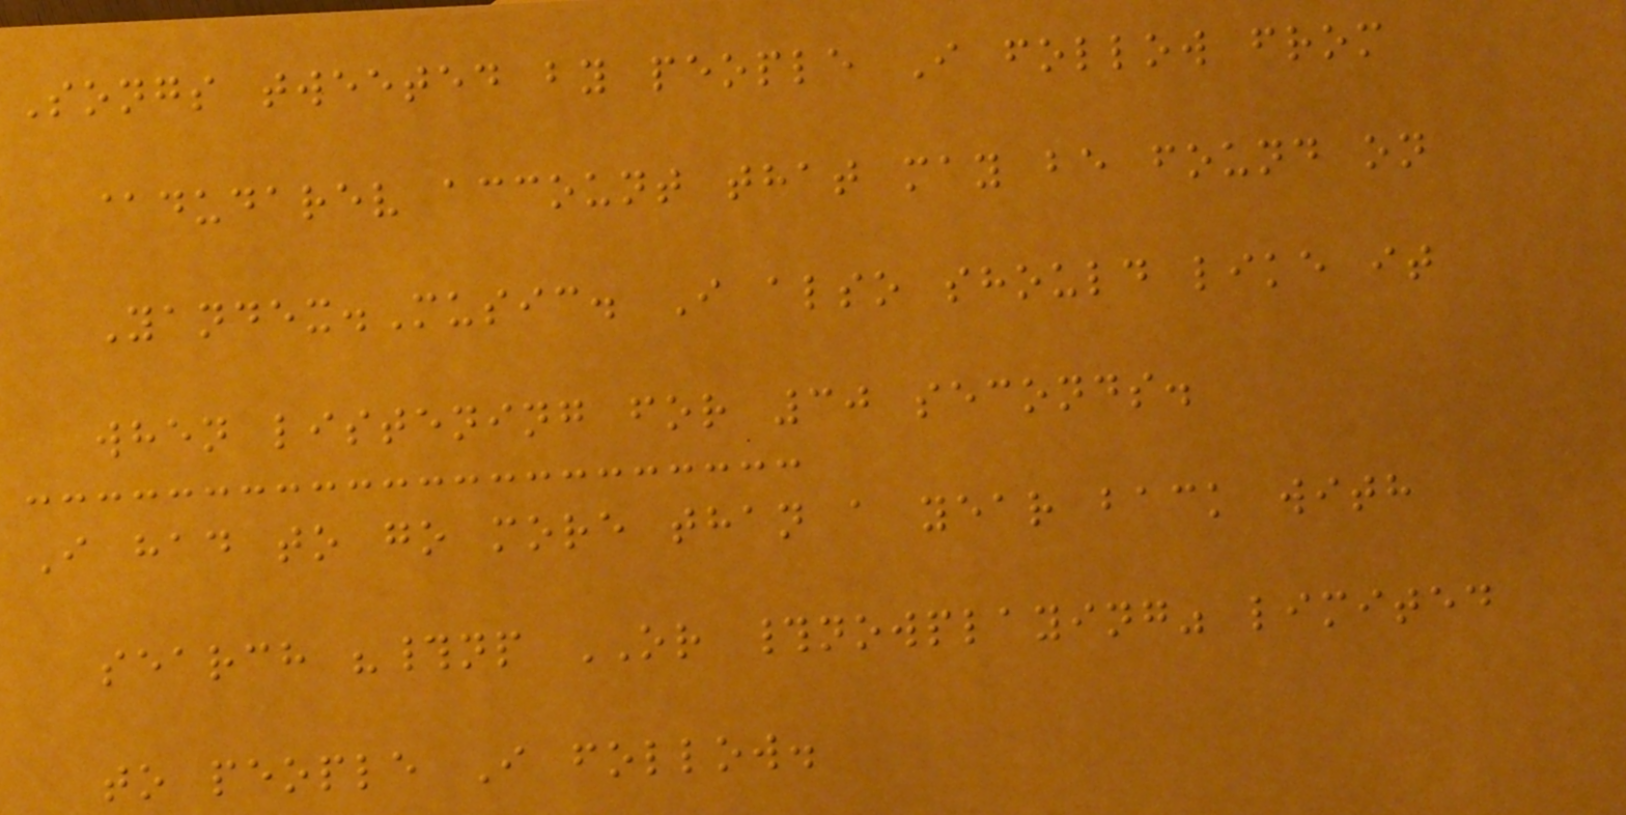Songs tweeted by people I follow from
@dudarev account that may be found on
Yandex.Music. I also should like it
when listening for 30 seconds.
I had to go more than a year back with
search "#np OR #nowplaying" limited
to people I follow.
